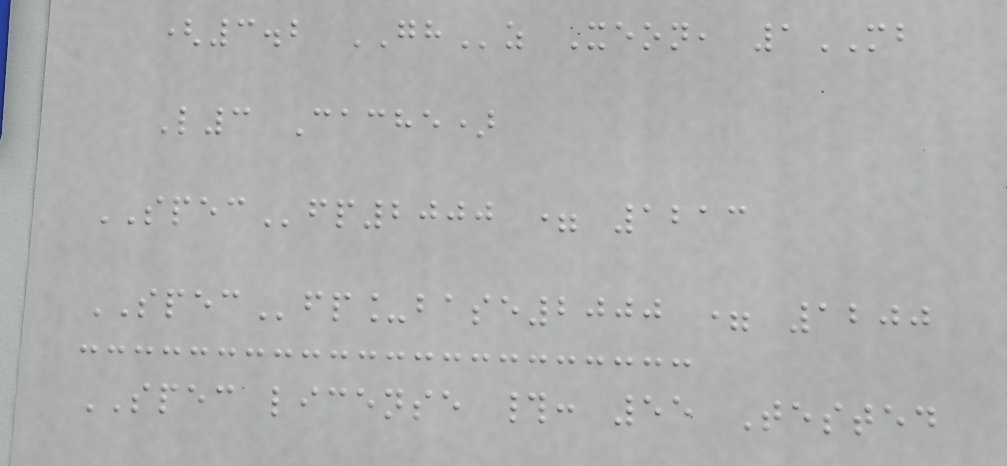(3.2 GHz Xeon, 1MB
L3 Cache)
SPECfp2000 = 1213
SPECfp_base2000 = 1200
SPEC license #: 55 Tested
